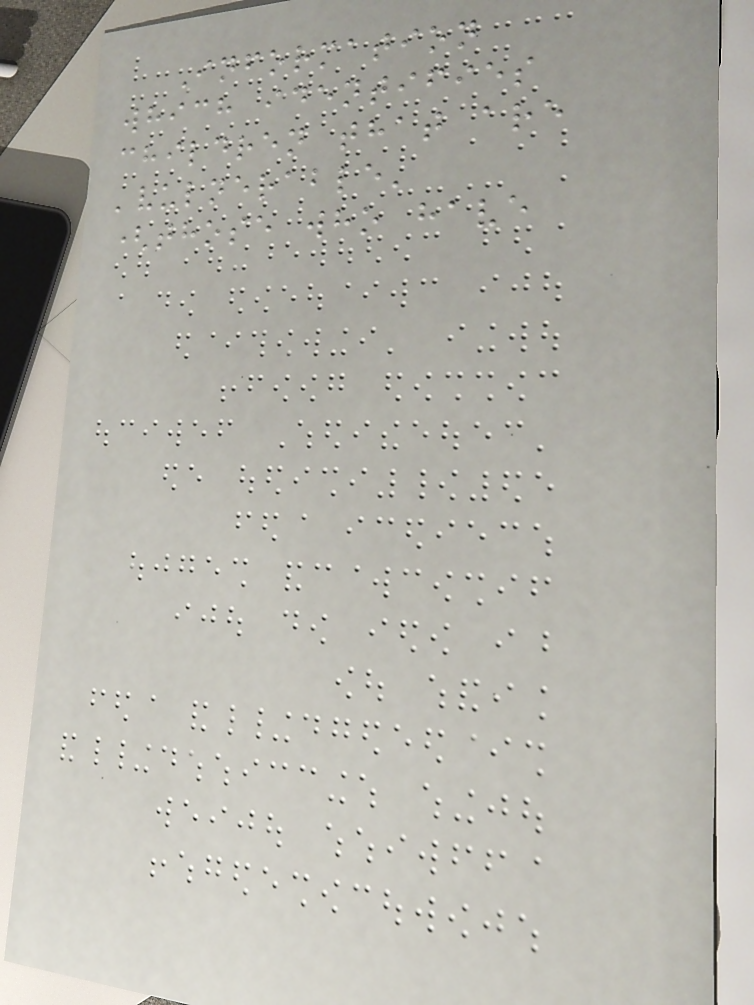Information
which identifies
children that are
'vulnerable'
(those who have
